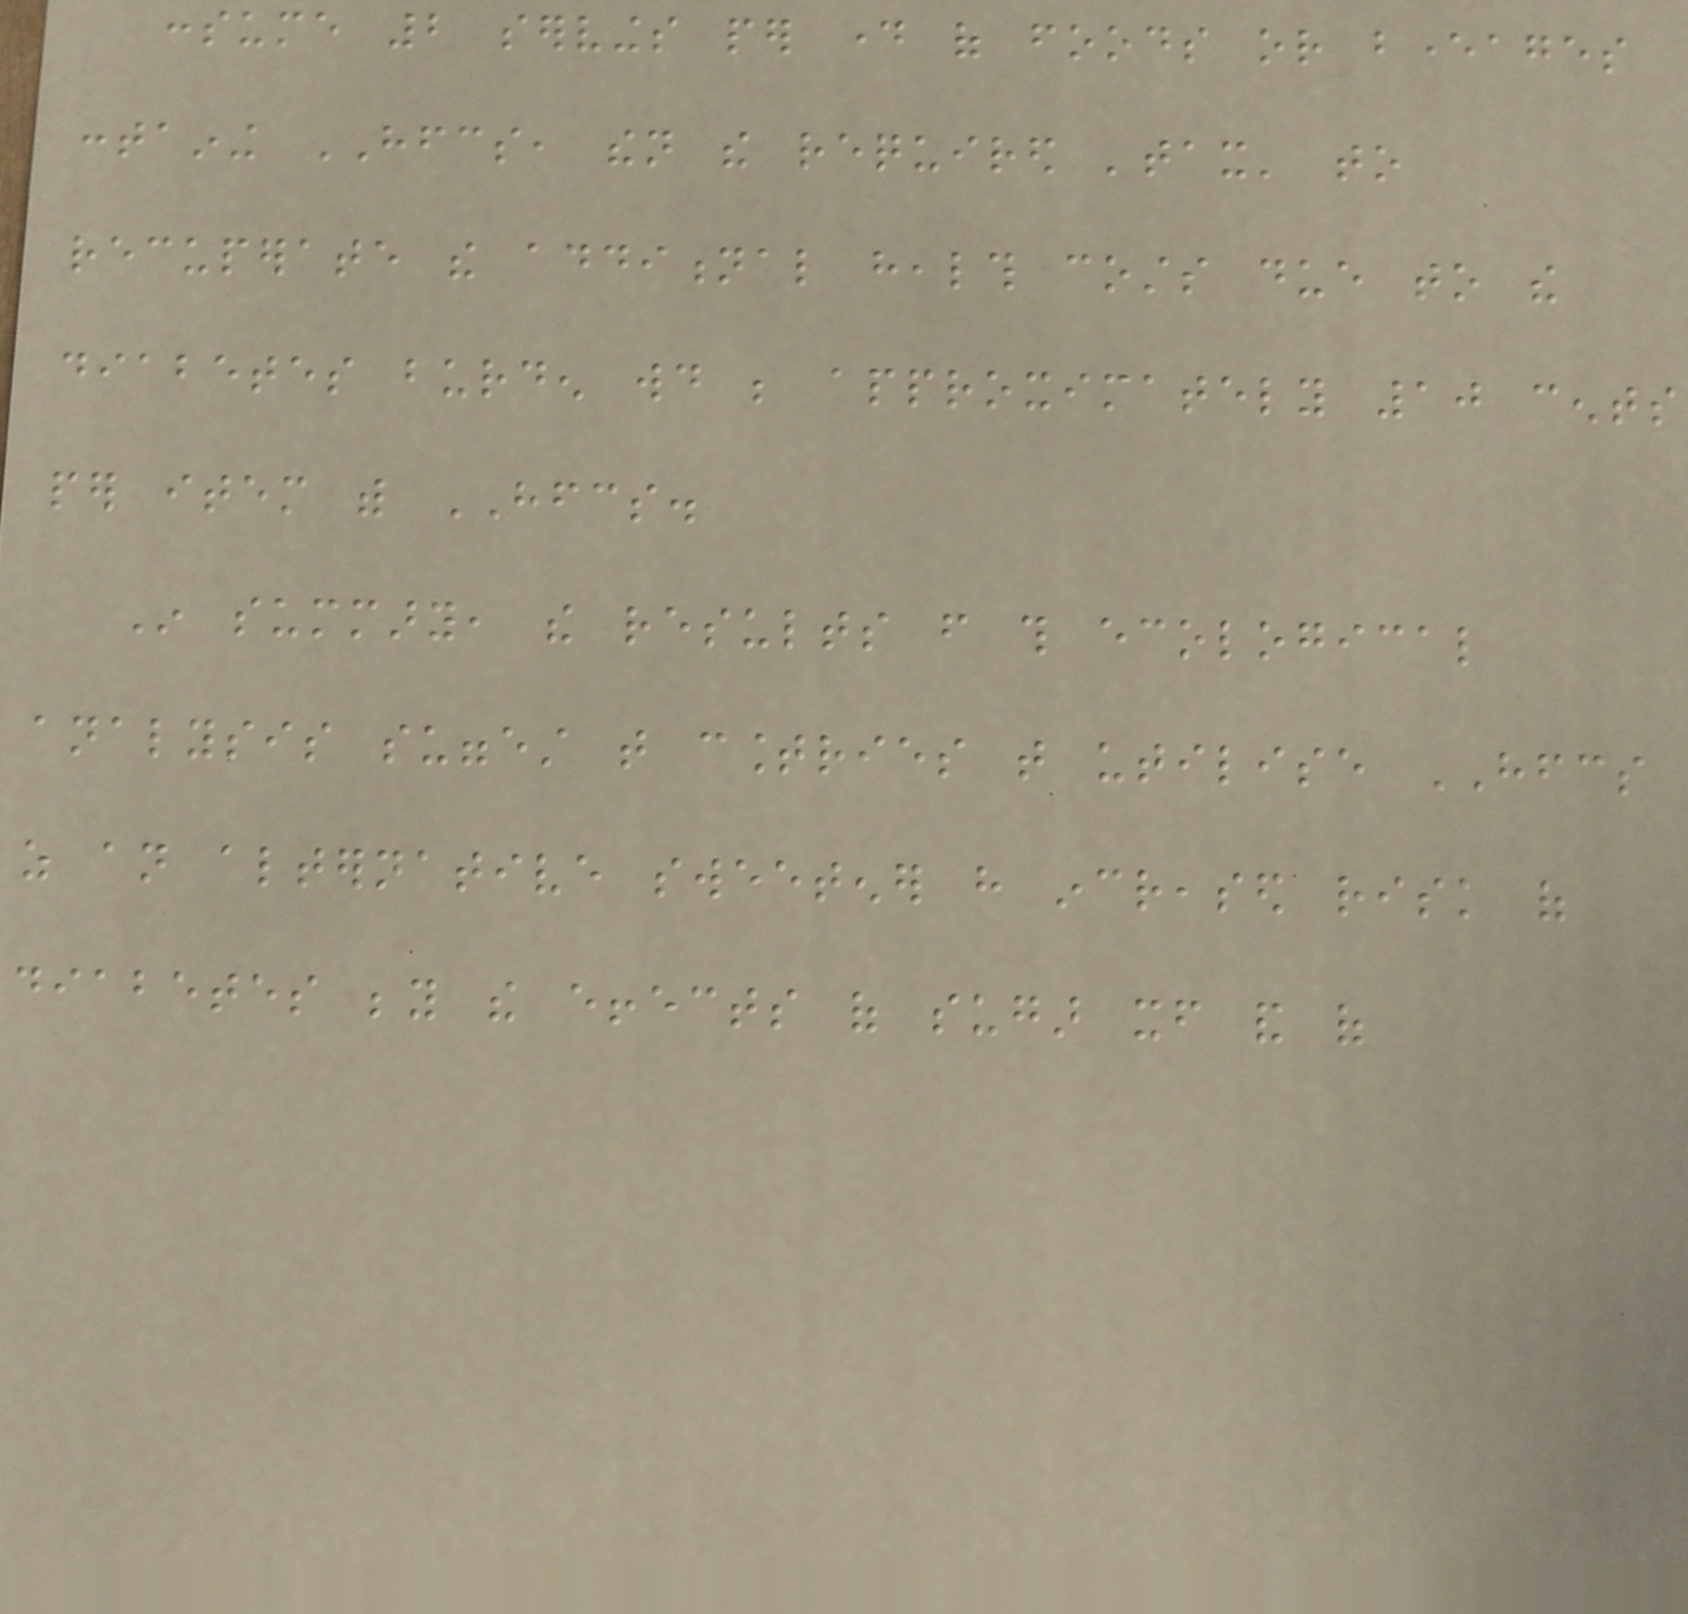consume 2 servings per day of foods or beverages
containing HFCS, then the required 'tax' to
recuperate the additional health costs due to the
diabetes burden would be approximately 10 cents
per item with HFCS.
In summary, the results from this ecological
analysis suggest that countries that utilise HFCS
as an alternative sweetener have increased risk of
diabetes beyond the effects of sugar itself and of
